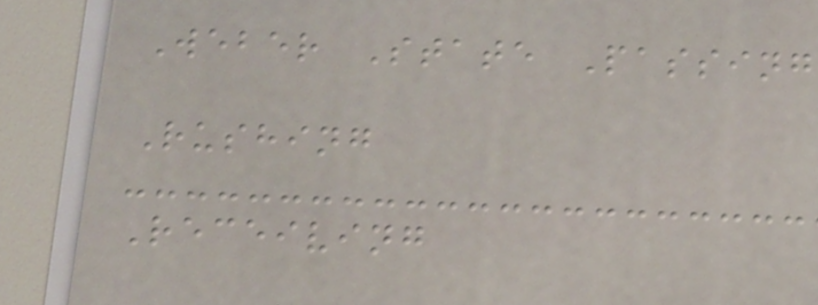Weber State Passing
Rushing
Receiving
